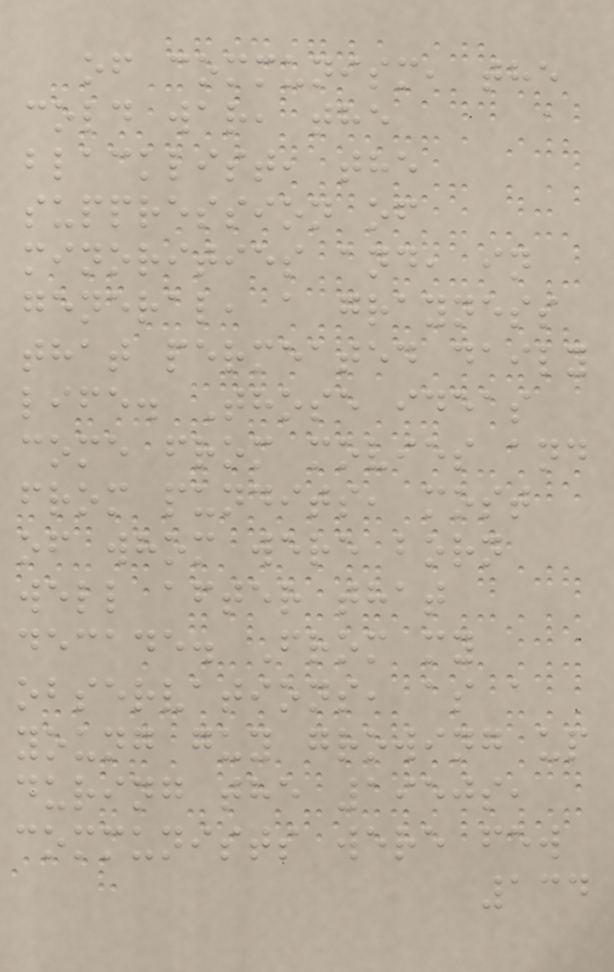of communism, the
cold war, the
blacklist, the
suppression of
minorities and, in
general, a grayness
that permeated daily
life. Those ideas
come from movies and
from pundits, most
of whom were born
well after that
decade. From my
observations, as a
young guy growing up
during the 1950s,
communists were few
134
